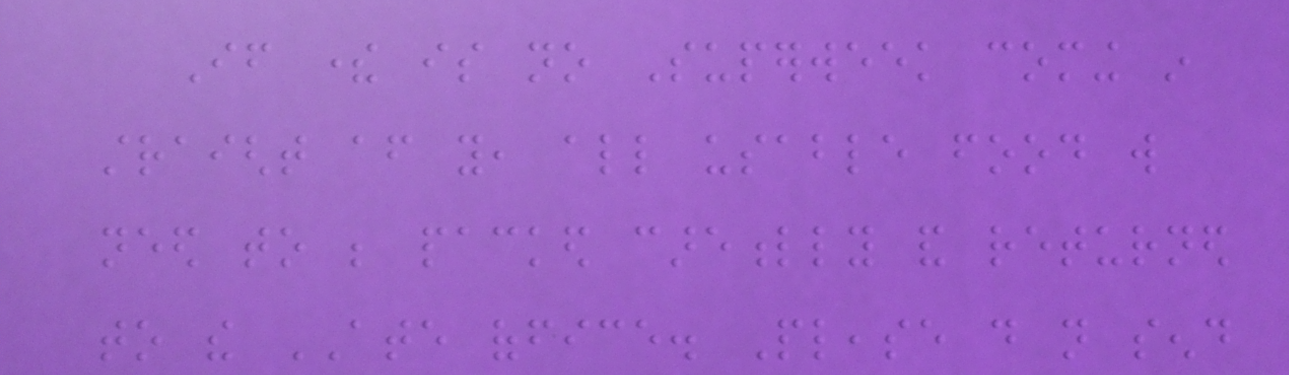If there is no Superweek coming in
straight after you, all usable food will
need to be packed carefully and returned
to the ATE office. Please do not send
